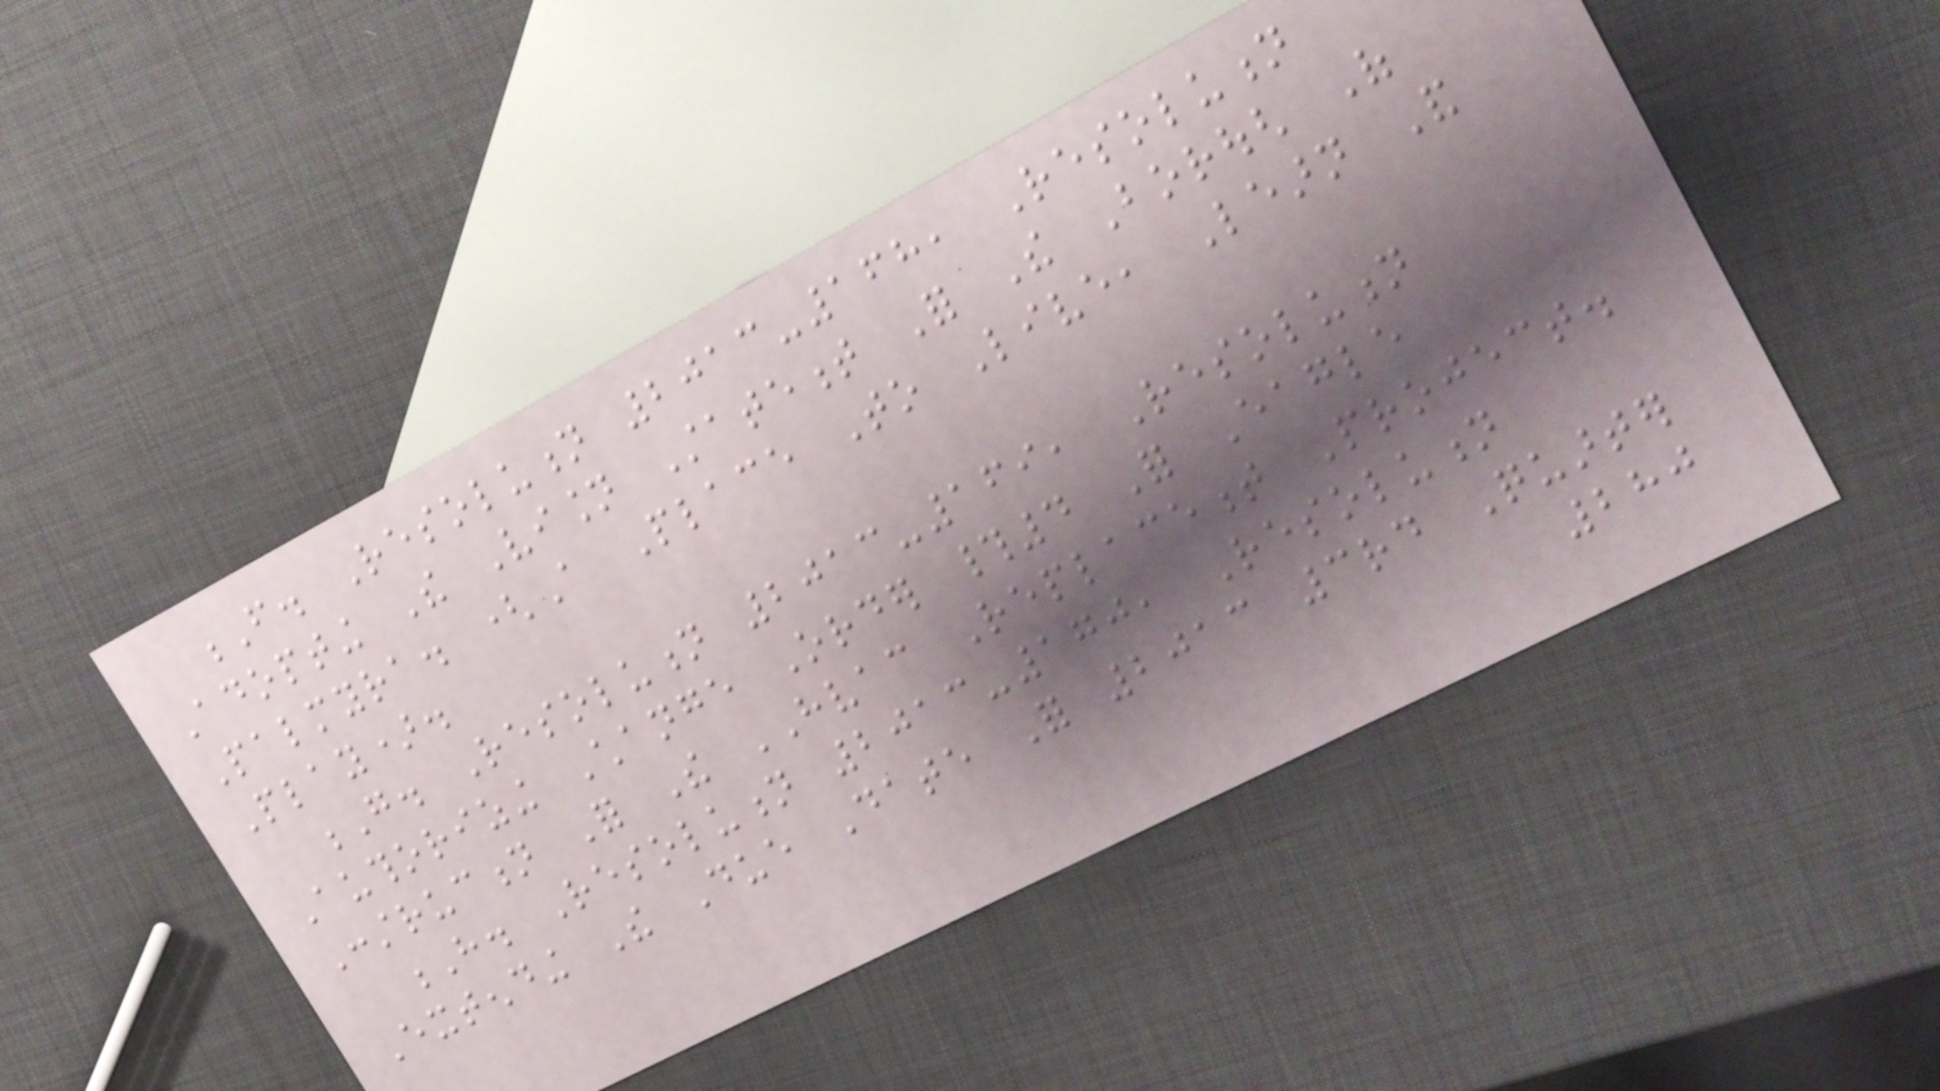F. Resolution 2013-168, Resolution
Adopting The Vision Statement For The Borough Of
Palmyra. (A Place To Live, Learn And
Play).
G. Resolution 2013-169, Resolution
Authorizing Change Order #4 For Eagle
Construction For The HVAC Replacement Project.
H. Resolution 2013-170, Resolution
Extending The Due Date For 2013 3rd Quarter
280
